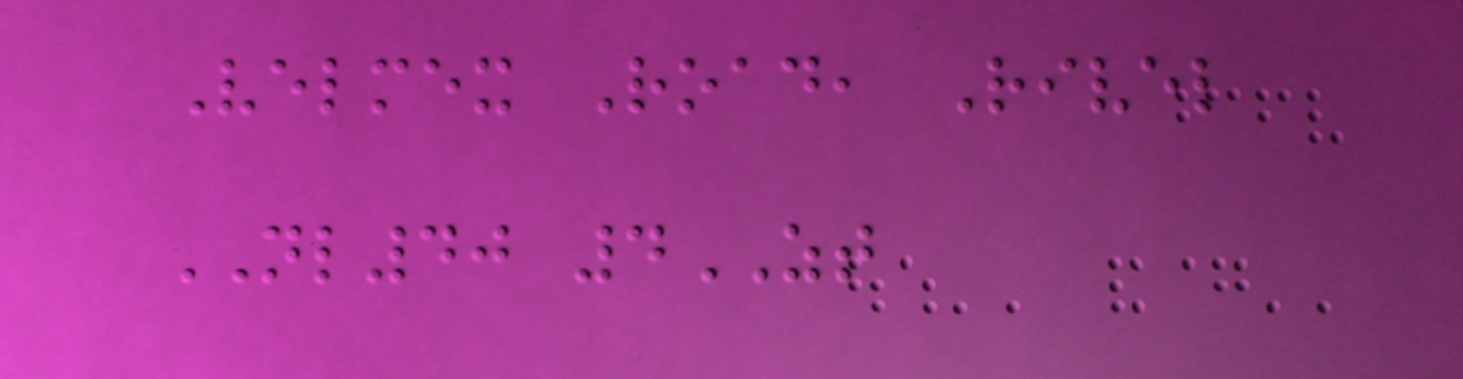Velmex Road, Rivel
NL40 4ZT
